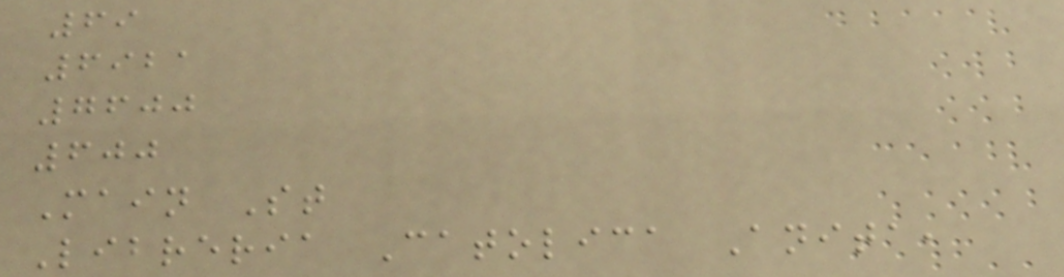69
6921
7600
600
Main St
Libreria Catolica Anita,
